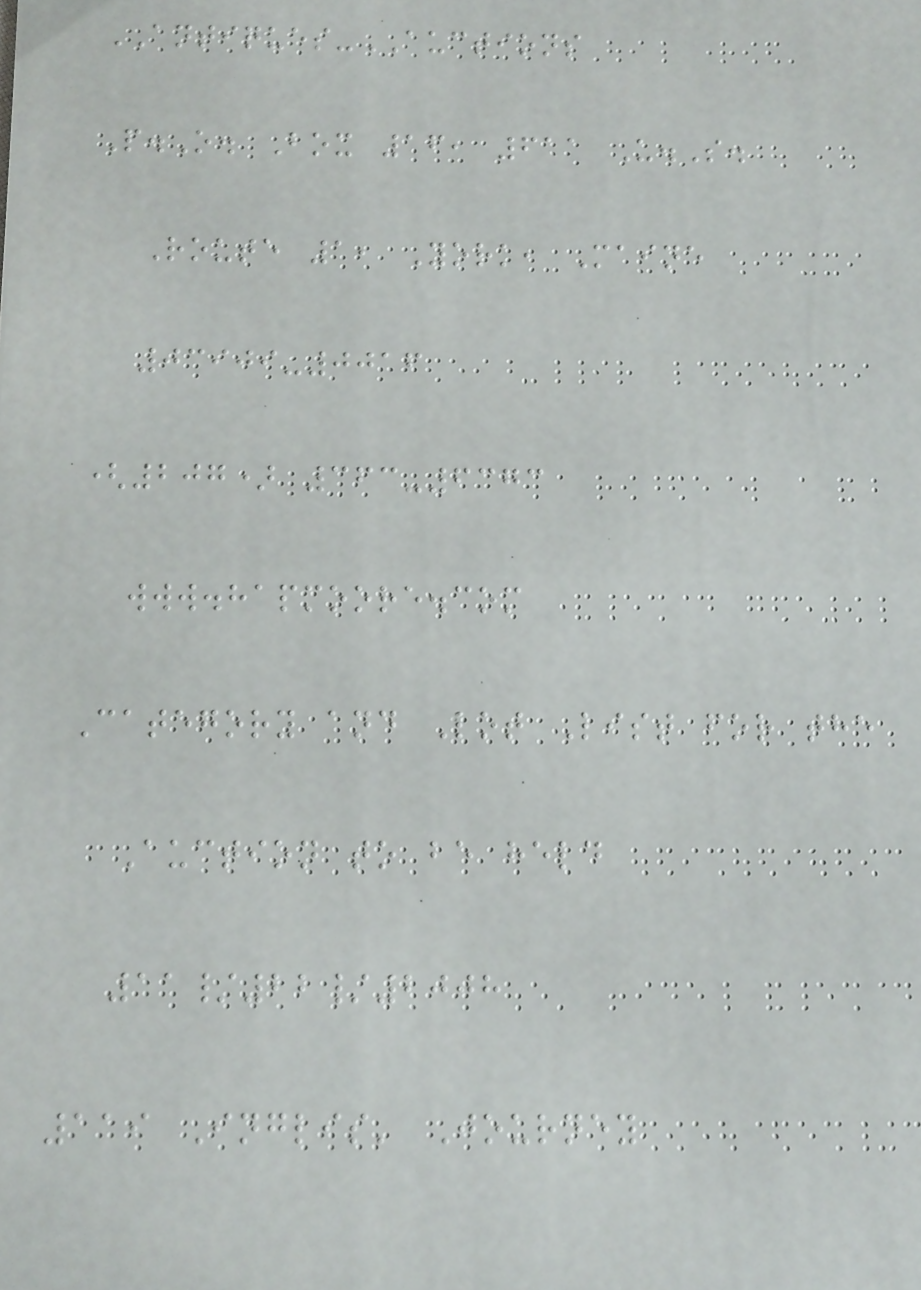ANTIQUES-AUCTIONS
P.O. Box 16, 611 U.S.
Route 1, York, Maine
03909-0016
(207) 363-6373
www.hapmoore.com
Category and Lot List for the
Auction to be held
11/22/2008
119 Inglis' Journey
